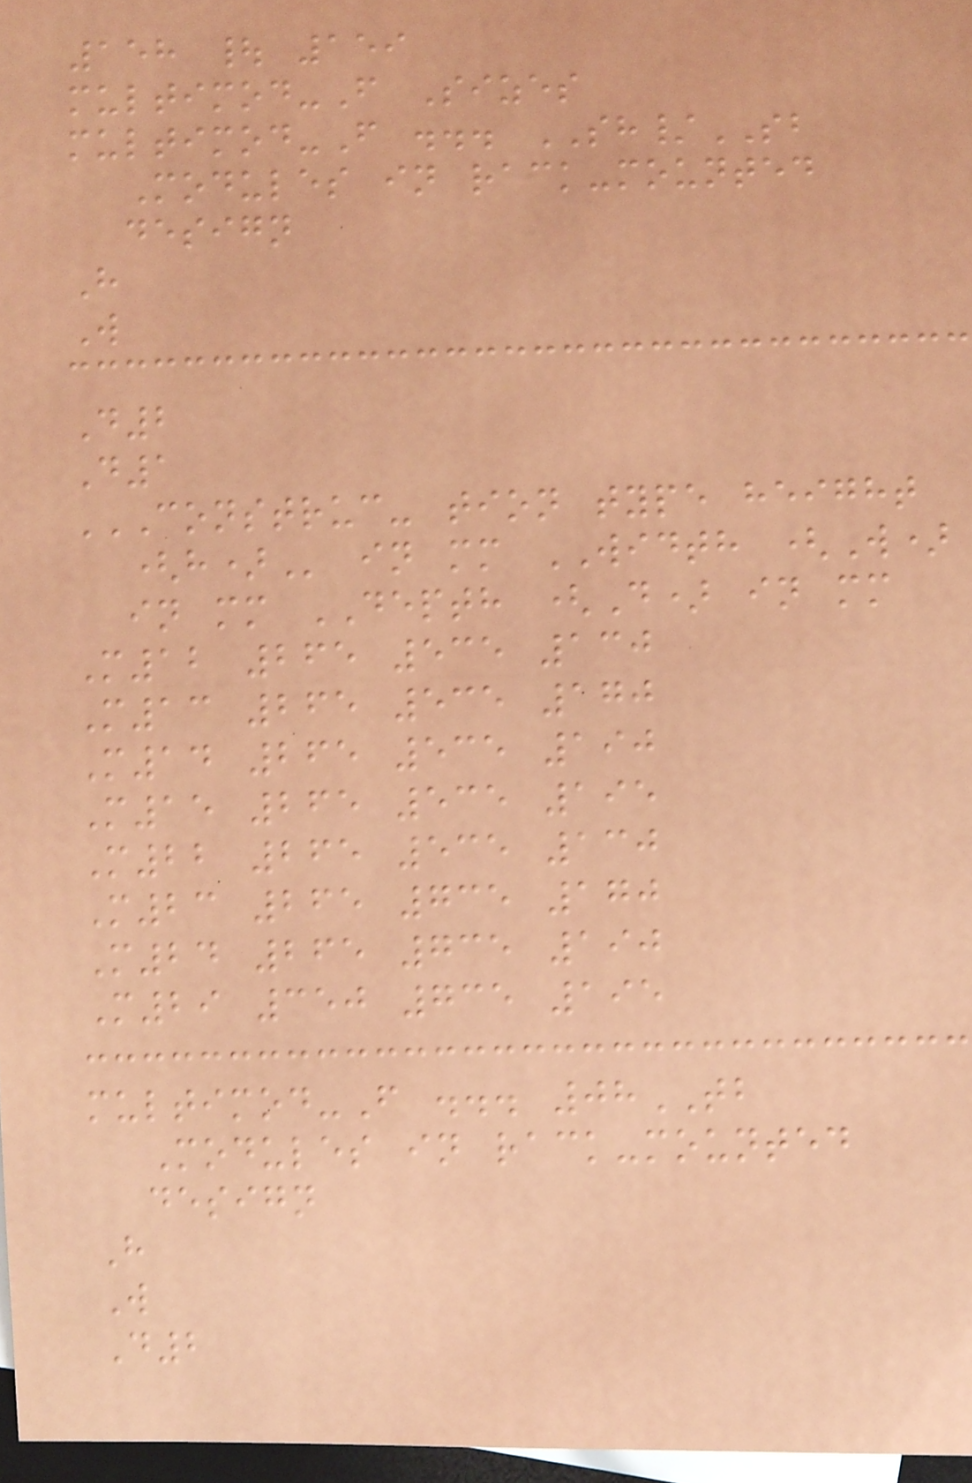158 | 159
multimod-F Sizes
multimod-F ... SH/SB
Modules in rack-mounted
design
H
W
D2
D1
CONSTRUC- TION TYPE HEIGHT
(H) in mm WIDTH (W)
in mm DEPTH (D) in mm
M12 265 535 130
M13 265 535 170
M14 265 535 190
M15 265 535 195
M22 265 535 130
M23 265 735 170
M24 265 735 190
M29 350 735 195
multimod-F ... 08TB
Modules in rack-mounted
design
H
W
D2
